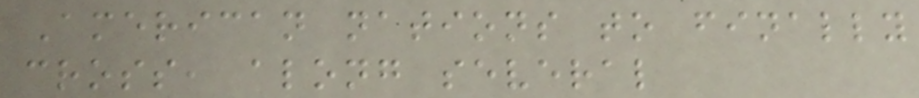American nations to finally
cross, along several
